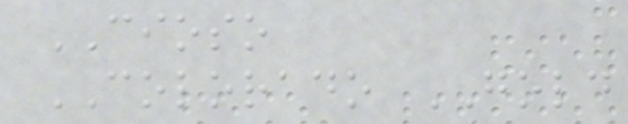CIOSO
COLORADO GOLD
